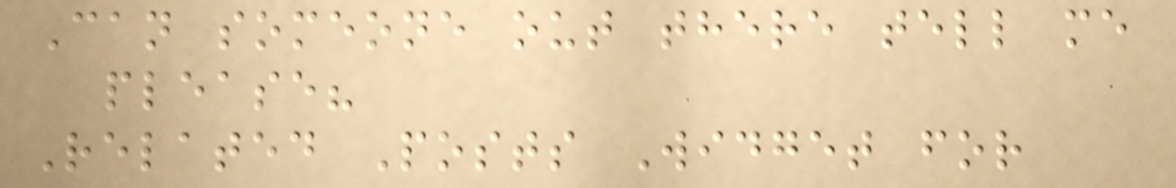Can someone out there tell me
please?
Related Posts Widget for
